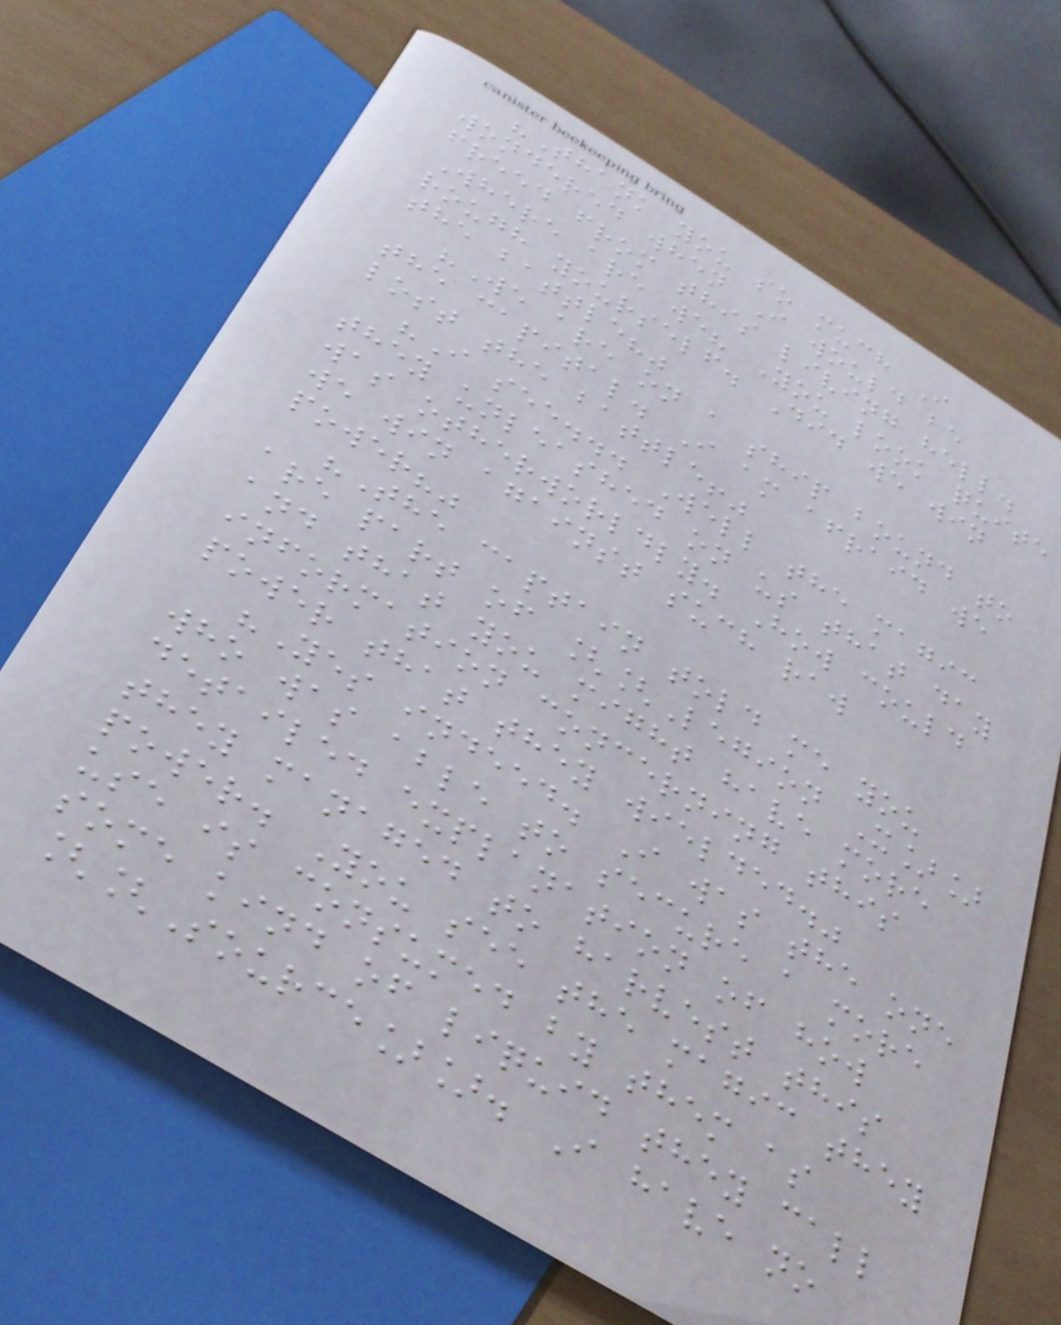"Thank you so much I
wondered when I would be
freed from this living hell.
Where are we? You look quite
rough yourself. Did we win
the battle?"
"We are on a ship bound to
the capital. I am afraid we
lost the battle!"
"I see... Well the magic
they unleashed on us that day
was otherworldly. How could
we win against such raw
power?"
"The captain told me you
are part of [[Legion X]]
and that you might have more
information concerning this
power that they wielded."
"Yes indeed. I was the one
who was able to secure a more
detailed explanation of how
they managed to harvest this
power. You see the magic they
use is consumed by them as
some kind of liquid they call
[[Source]]. I have no
